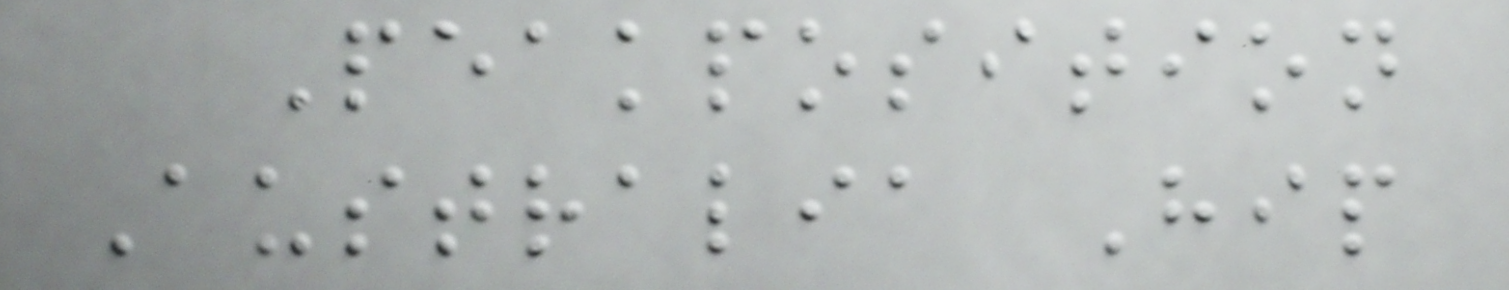Peakposition
Australia Hip
